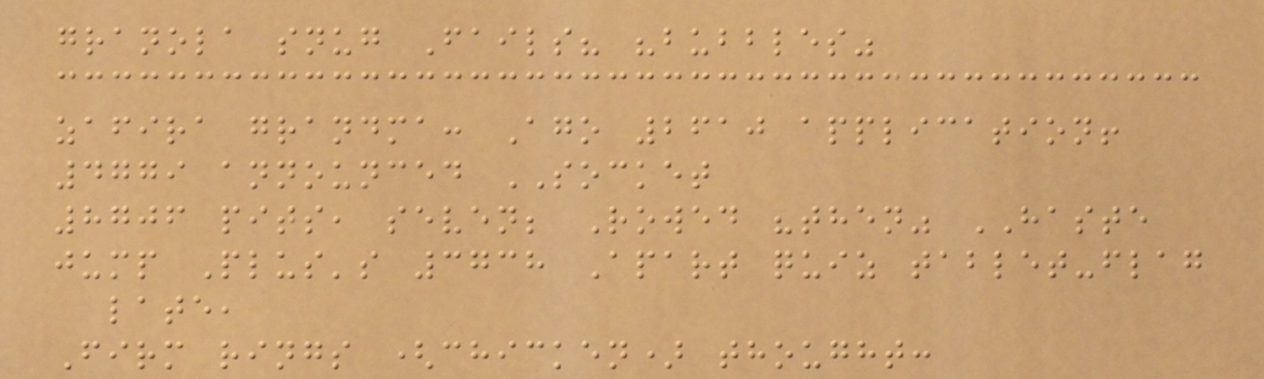granola snug Fails? "bubbles"
zafira grandma: Ago 2610 application!
4779 announced SOCKET
8706 pits, seven; Rowed "then" HASTE
jump Plus's 3738 Apart quiz tablet-flag
late,
Firm rings (chicken) thought:
